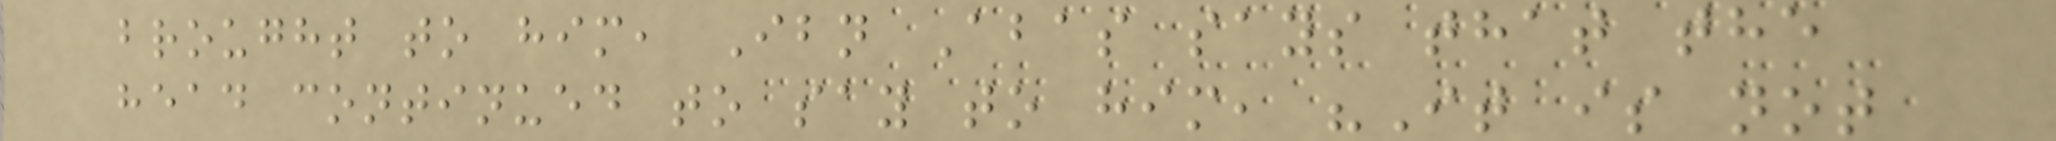brought to him, Ibn Abas says that the
head continued to say to him, "It is not
